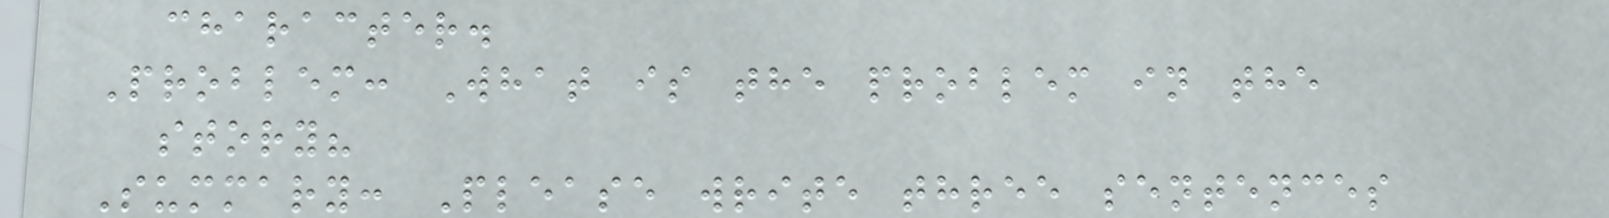character.
Problem: What is the problem in the
story?
Summary: Please write three sentences
